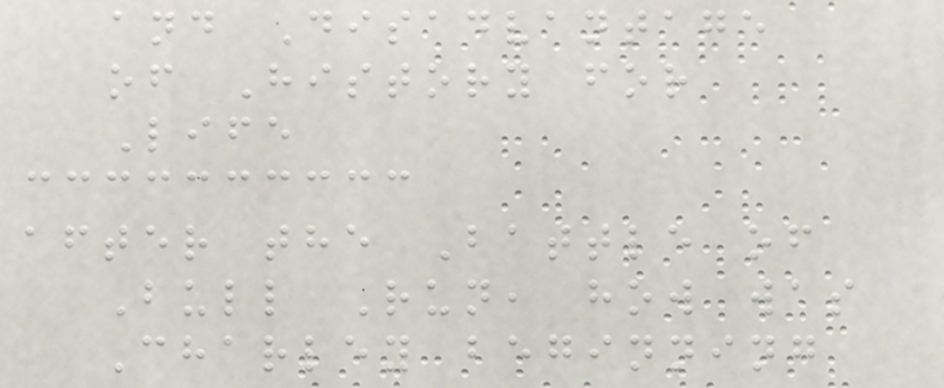and Disadvantage
of History for
Life
after the Battle of
Bull Run, how was
Charley beginning
